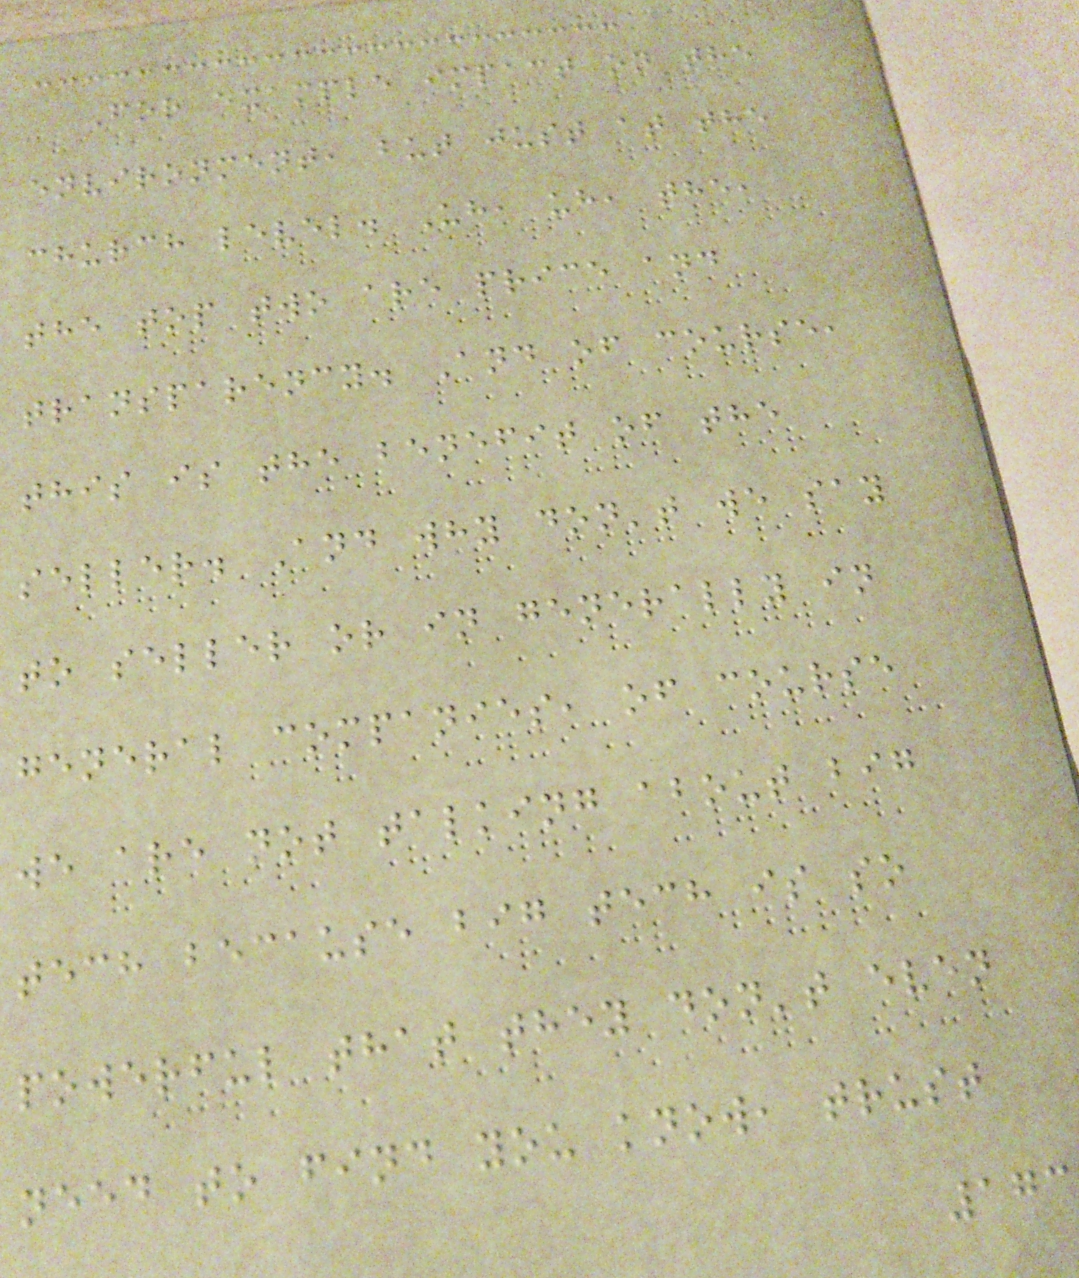For example impact on the
environment, but just at the
church level. Uh, uh, the,
the top two are price and
transparency. And of course,
this is the benefit of the
seller. And why don't we say
to seller or in generally in
general companies, of course
we are not talking about big
tech because big tech is so
powerful that they don't even
need to find you know, trust
173
